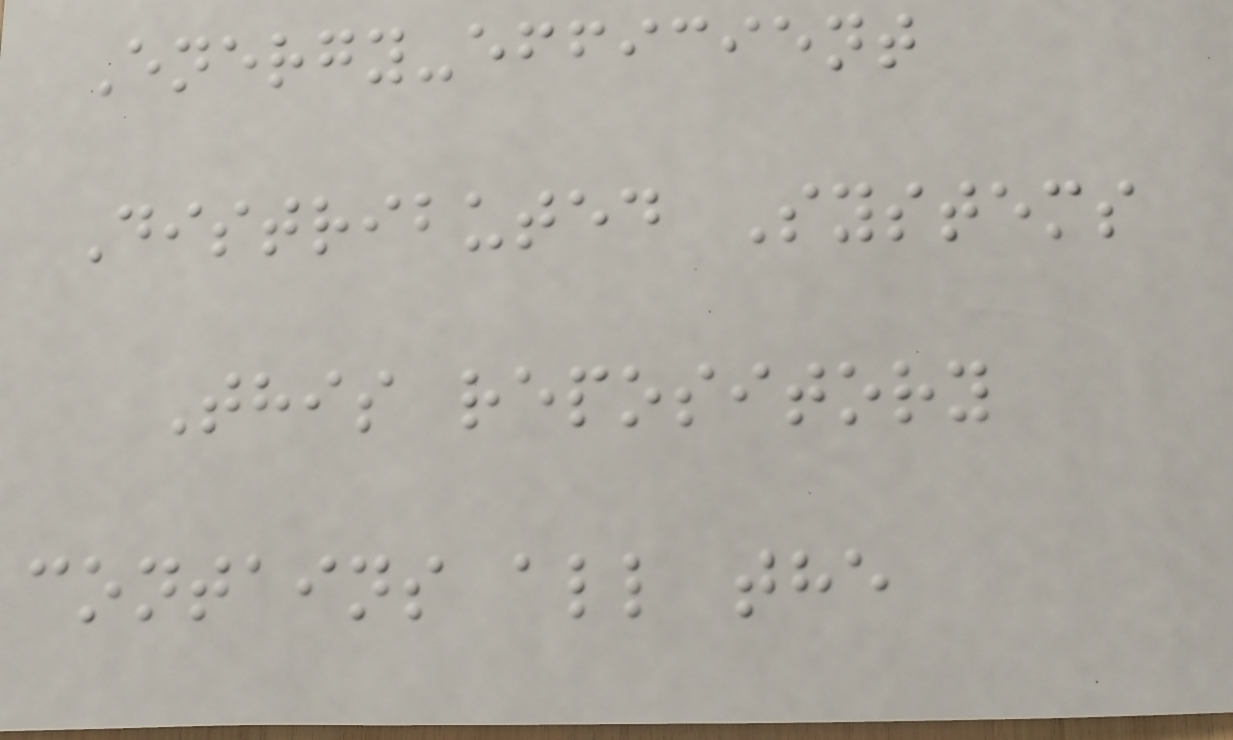Energy-efficient
Distributed Systems
This repository
contains all the
